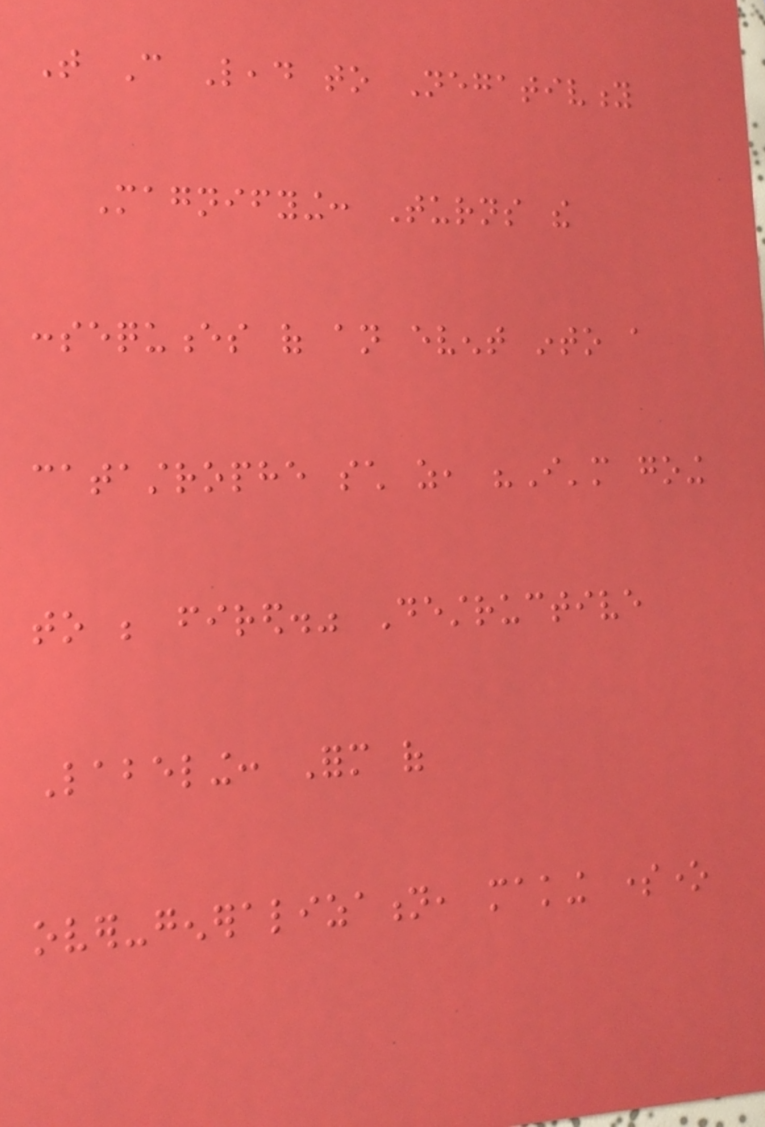That Can Lead to Negativity
Magnifying: Turns the
consequences of an event into a
catastrophe such as, "I'm going
to be fired." Destructive
Labeling: Form of
over-generalization, making someone
